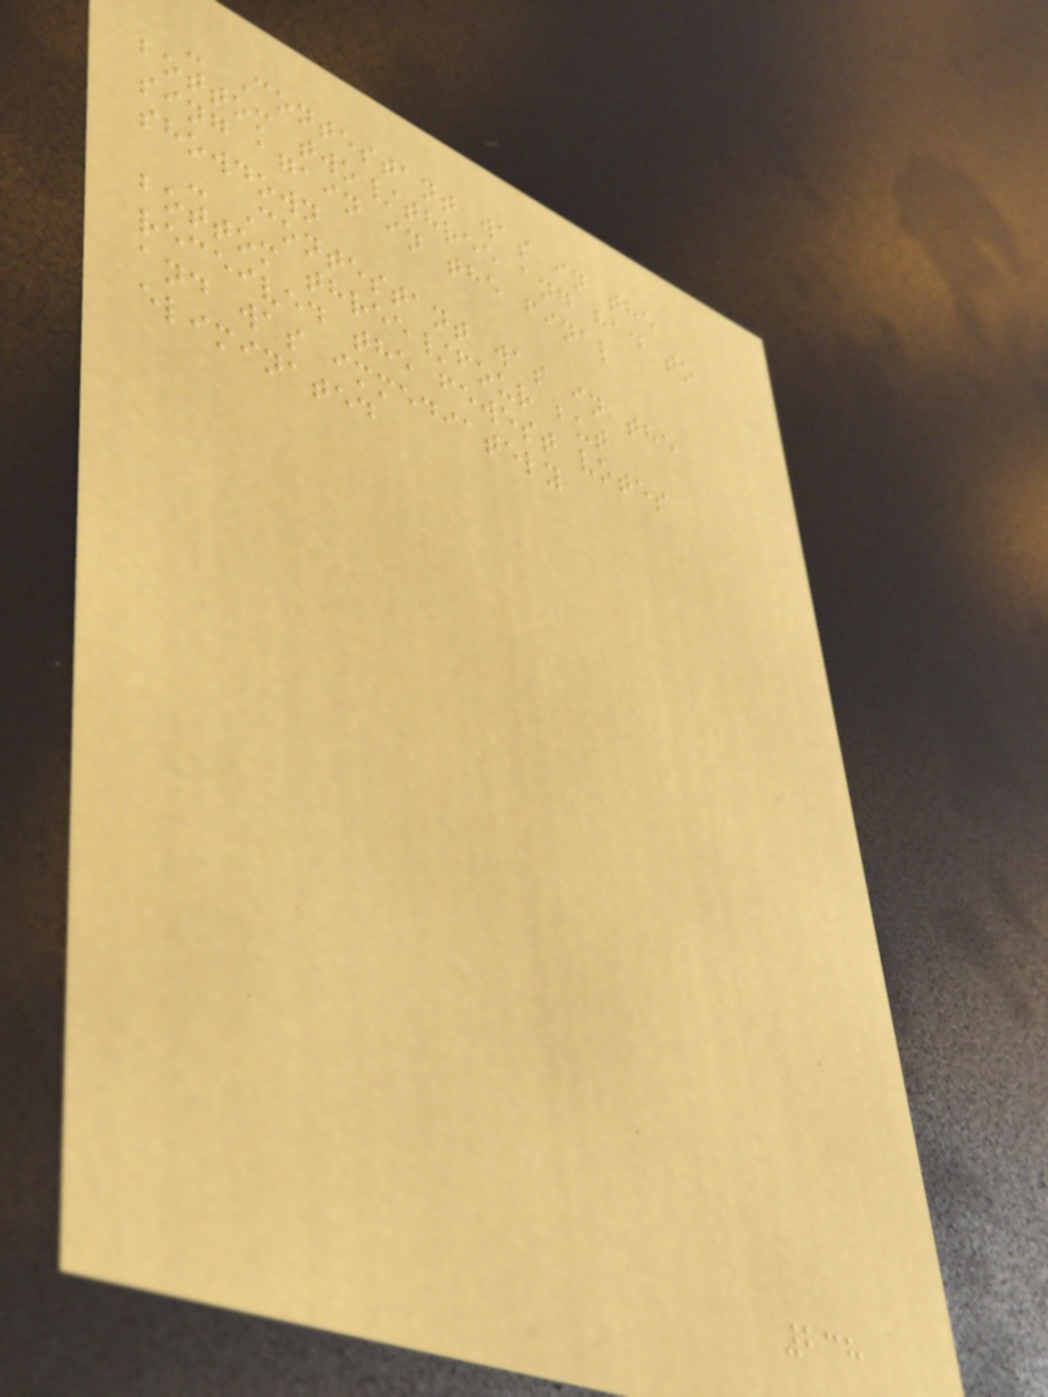- Contestant was in the
bottom two/three and had to
sing again in the final
showdown
- Contestant was in the
bottom three/four but
received the fewest votes
and was immediately
eliminated
238
